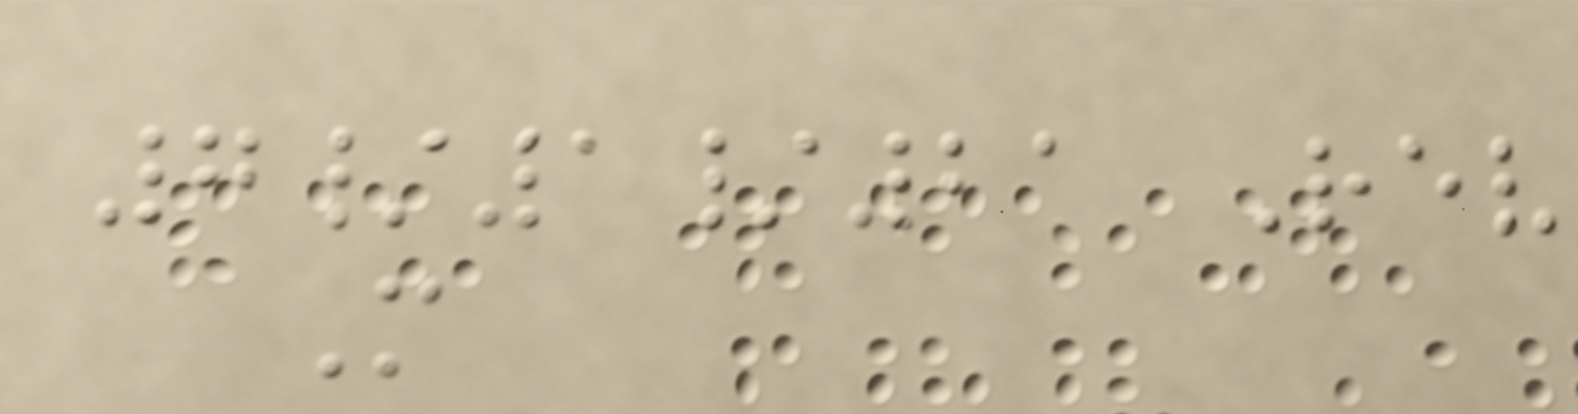7/1/21 Rev
M
